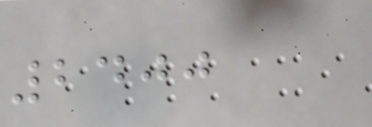2400
